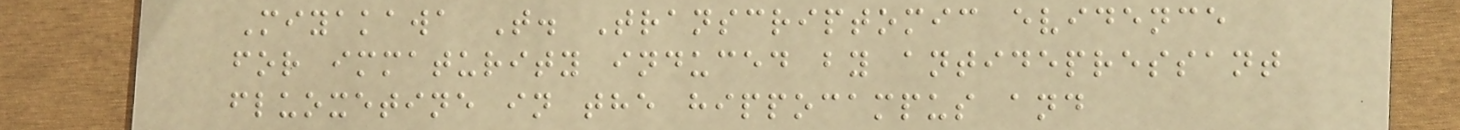Miyakawa T. Transcriptomic evidence
for immaturity induced by antidepressant
fluoxetine in the hippocampus and
